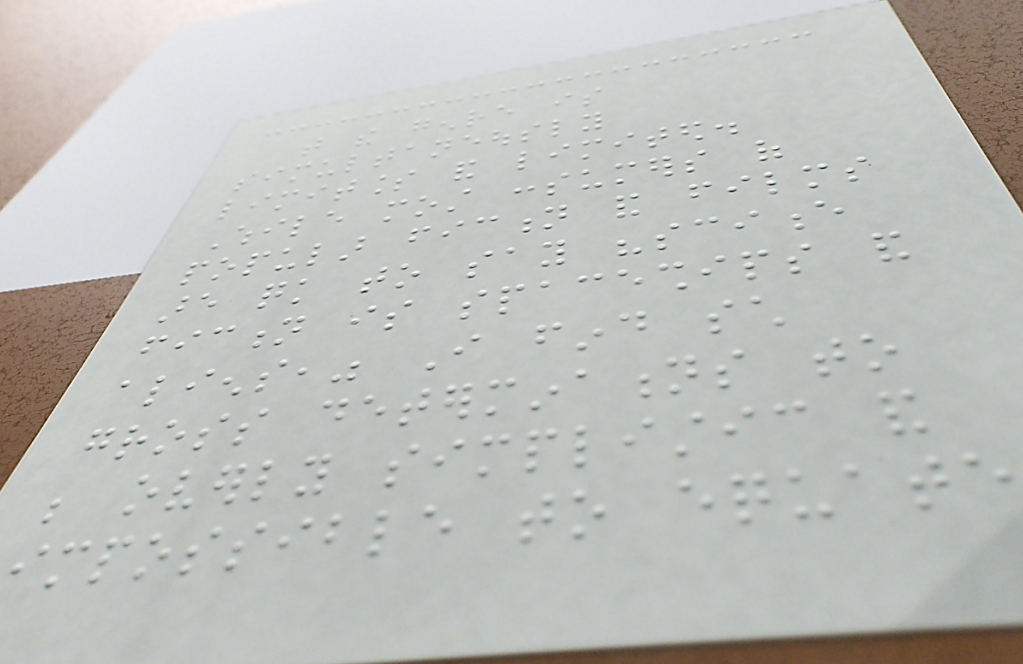that the genre is
simultaneously
limitless and limited.
While most consumers of
popular fiction and films
are quick to say "science
fiction is spaceships and
aliens," I find such
gross determinations to
be overly simplistic and
impossible to equate
